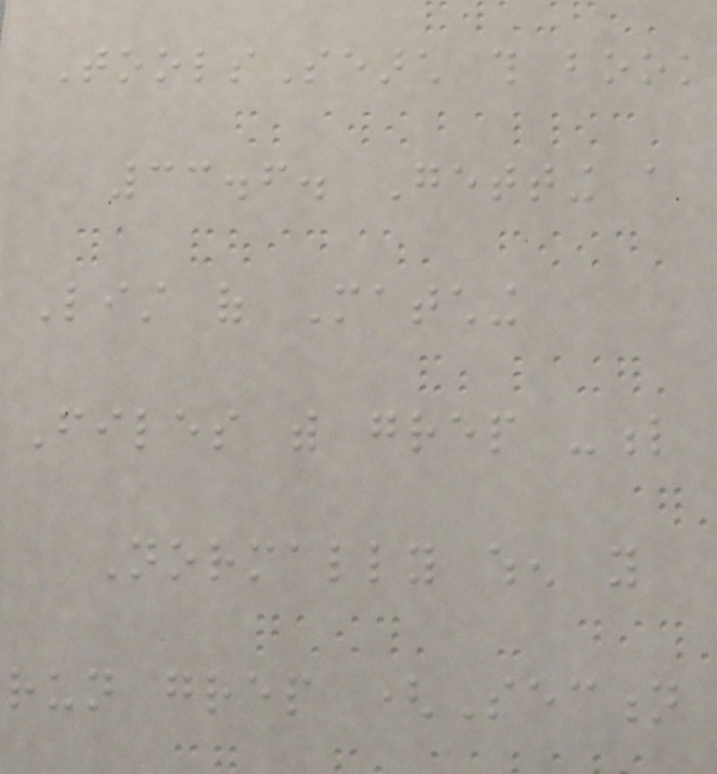ToolsSearch this book
33.6. Getting a
List of Matching
Files with grep -l
Normally when you
run grep (Section
